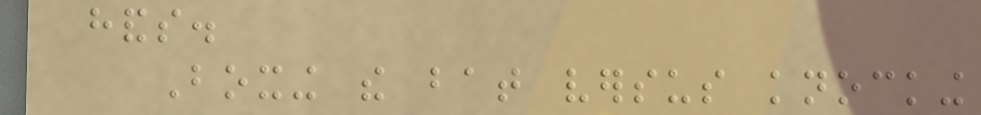hands.
Boxing the bat versus knocking
